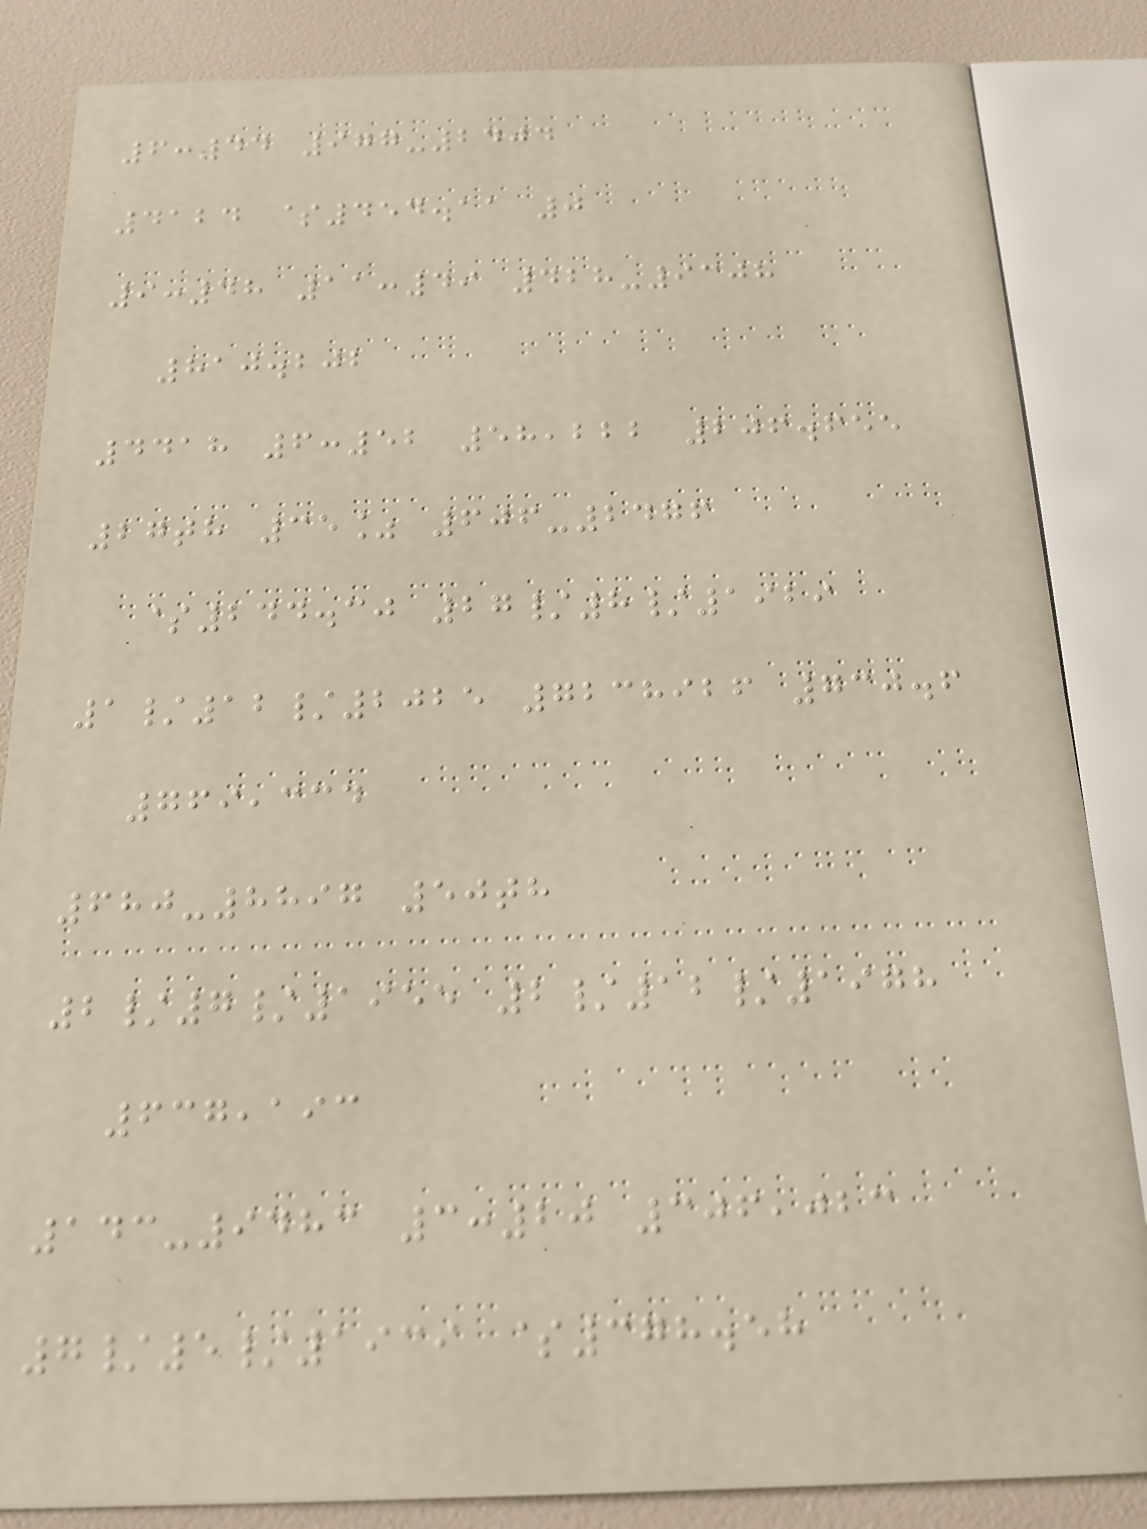6:44 977-2404
4124 $454.11 0
9:48 11:49 428-9308
810.202
4418 6:52 58,222 206.655
27th 35% 606-2476
$244.30 27/8/1929
1/12/2025 7238926 730.6
769,334
680-8897 50th
2/7/1955 2/12/1978
637,193
143-9483 3:20 306,023
7/5/1939 $378.58
